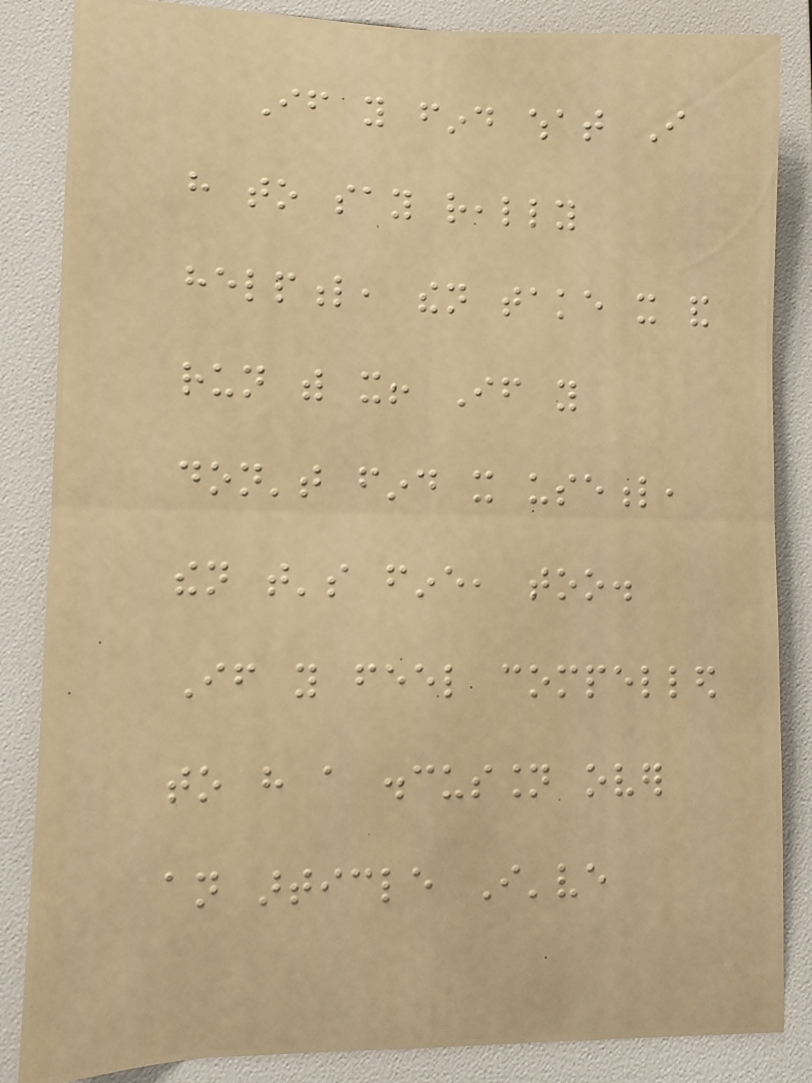If you find what I
have to say really
helpful, then take it and
run with it! If you
don't find it useful,
then that's fine, too.
If you feel compelled
to have a discussion over
an article I've
